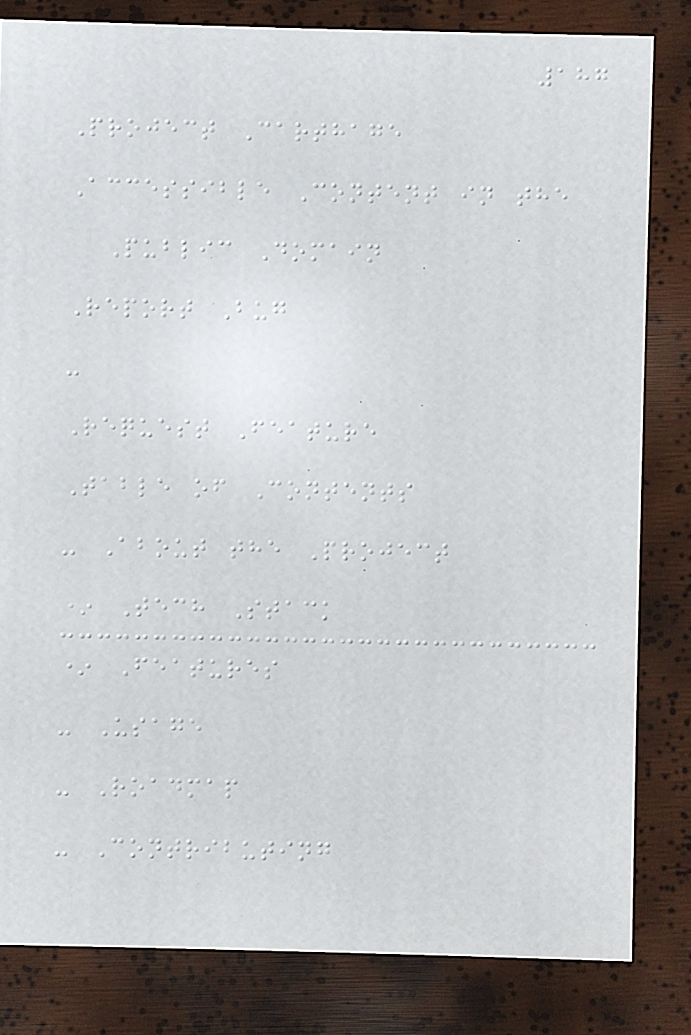187
Project Carthage
Accessible Content in the
Public Domain
Report Bug
-
Request Feature
Table of Contents
- About the Project
* Tech Stack
* Features
- Usage
- Roadmap
- Contributing
